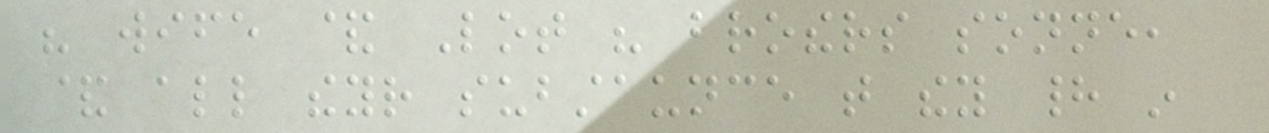his wife & Lot his brothers sonne,
& all theyr substaunce that they had in
